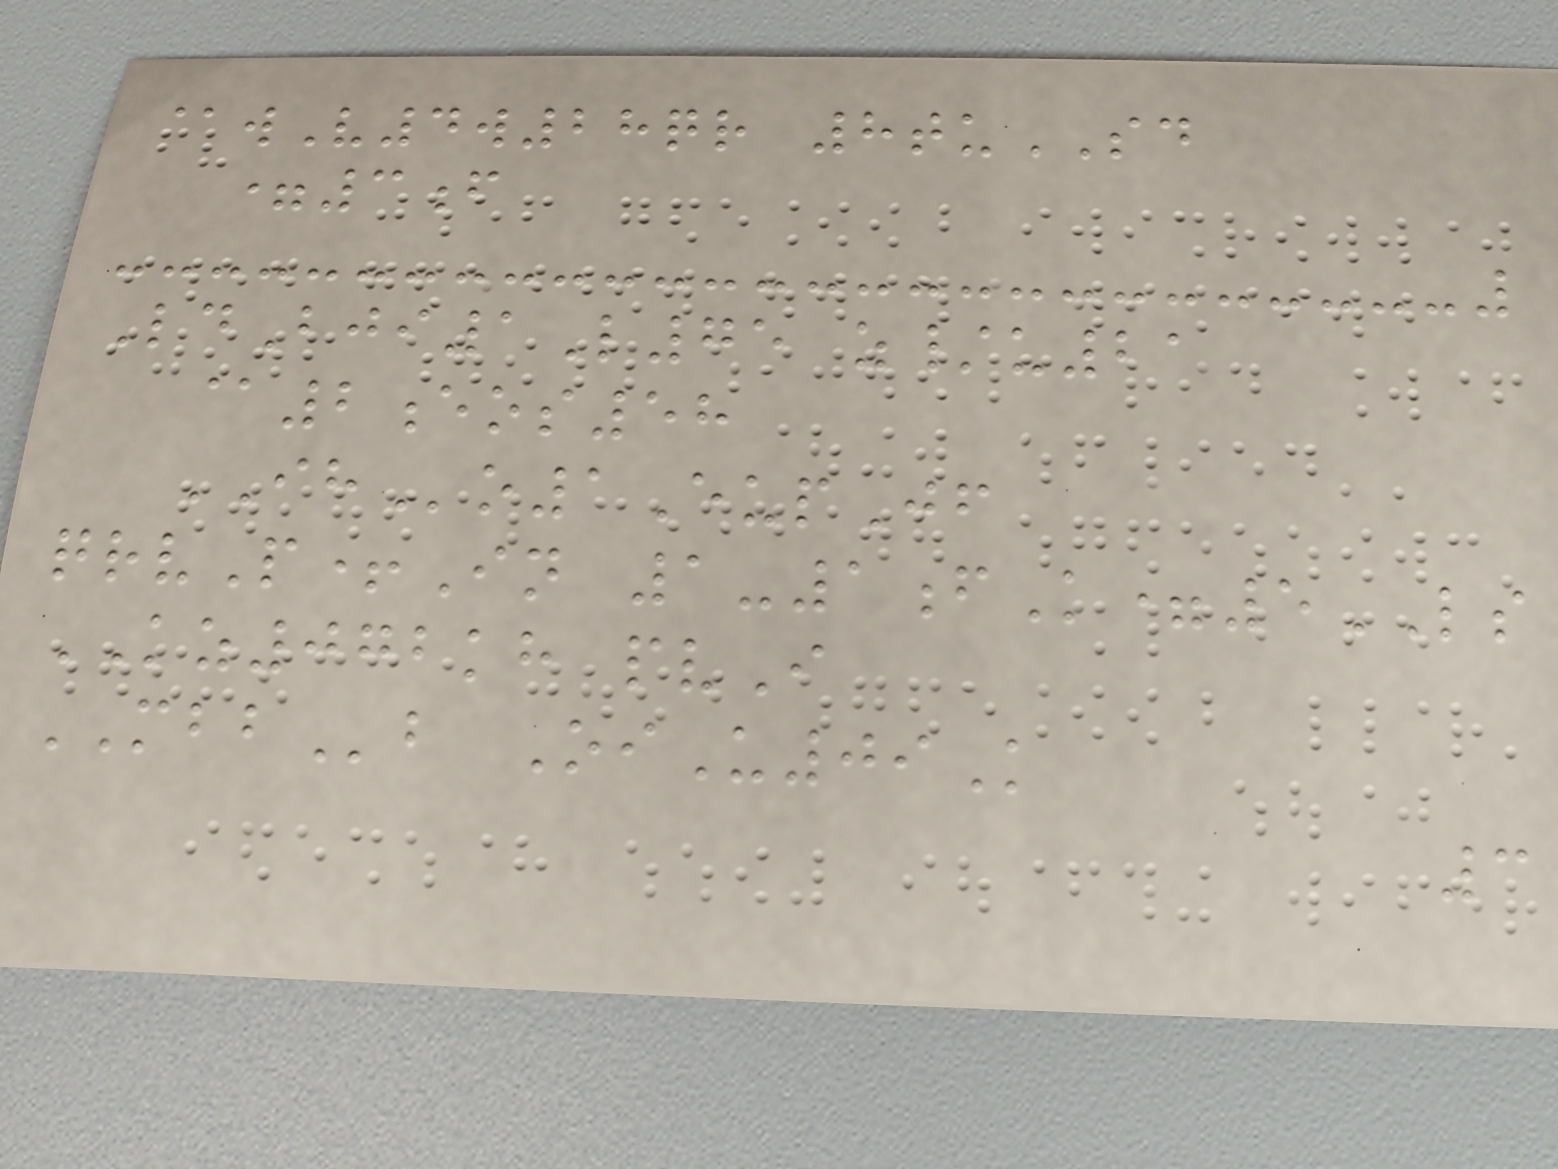@wV4w28qr 8tuSD
=3f
LdBji1L75 z/u21
@2eos58
IHo1EupJf
qrvP+In 1-1fK=5LS
KZ072kh pvI
MBBb OiU09K
3
